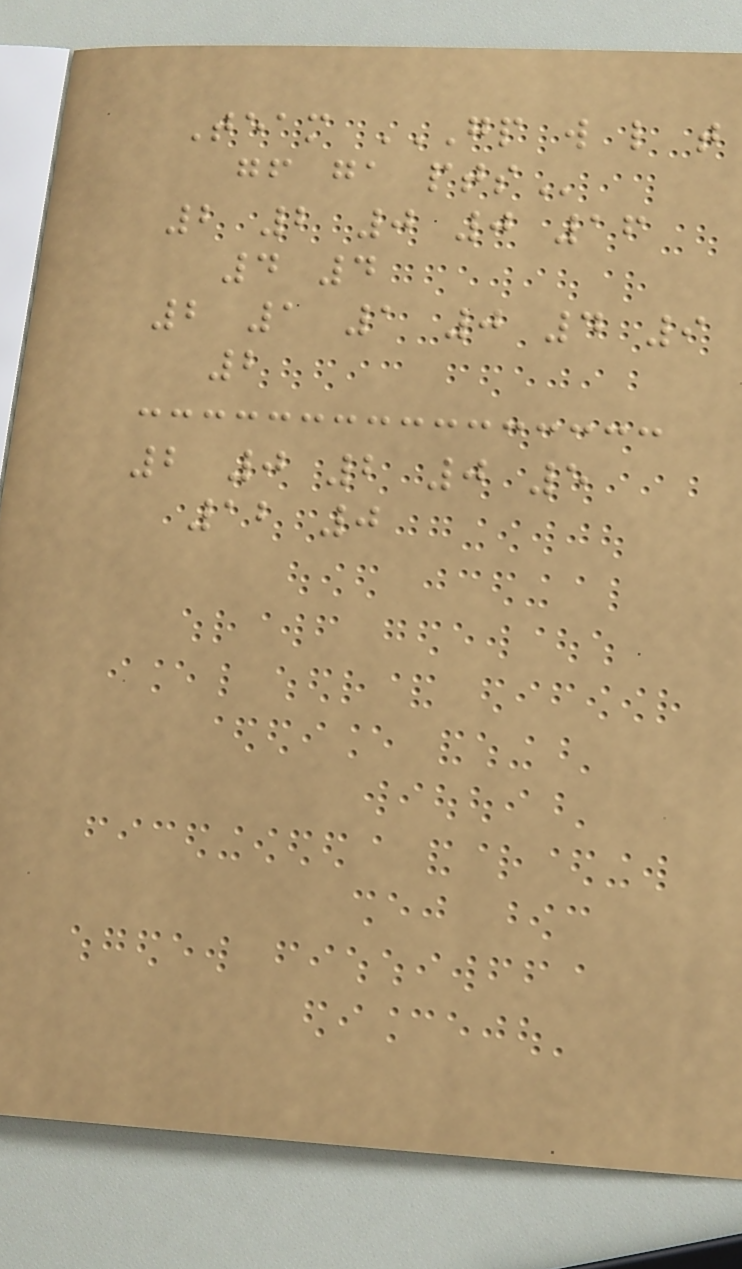Team GP W L T
GF GA PTS
2 2 0 0 16
4 4
2 1 1 0 4 9
2
2 0 2 0 5
12 0
